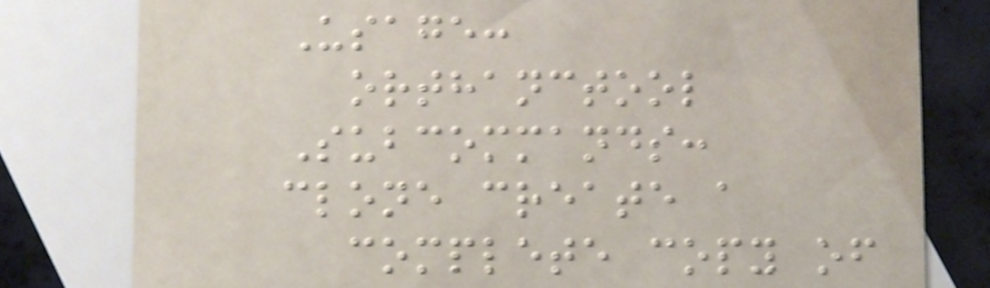Usage:
orthanctool
Subcommands:
clone create a
complete copy of
